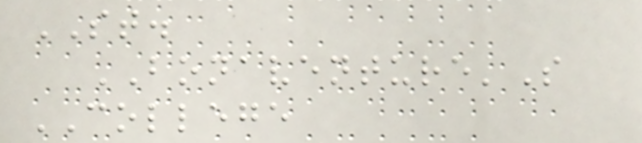ST.
BONAVENTURE'S
COLLEGE
